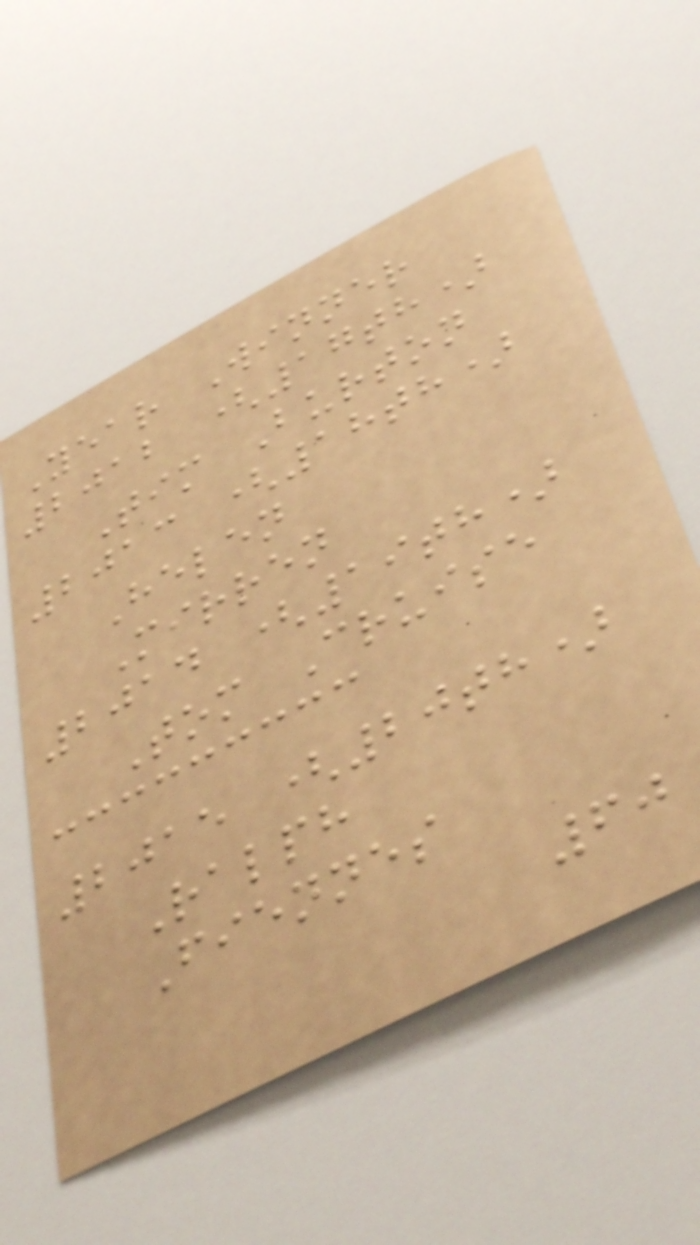Year Winner
2012 (17th)
Tim Burton
2013 (18th)
Helen
Mirren
2014 (19th)
Tom Cruise
2015 (20th)
Ralph
Fiennes
60
